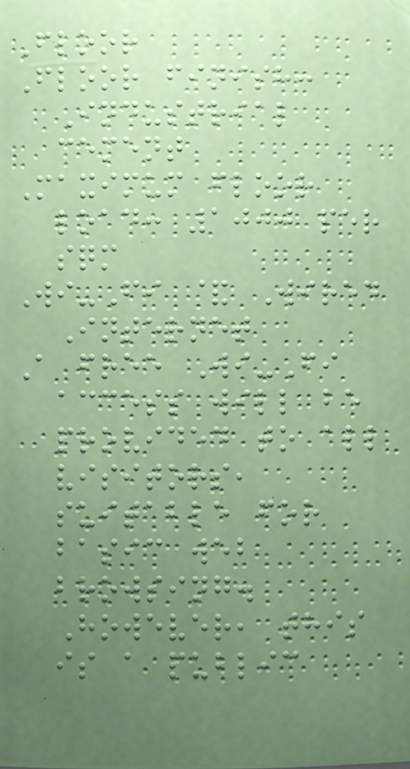Floor
Floor finish:
Industrial
cement
Maximum floor
load: 1000 per
sqm
Wi-Fi & Wired
Internet
A free Wi-Fi
access will be
provided to all
visitors,
suitable for
basic web
browsing.
However, this
is a public
